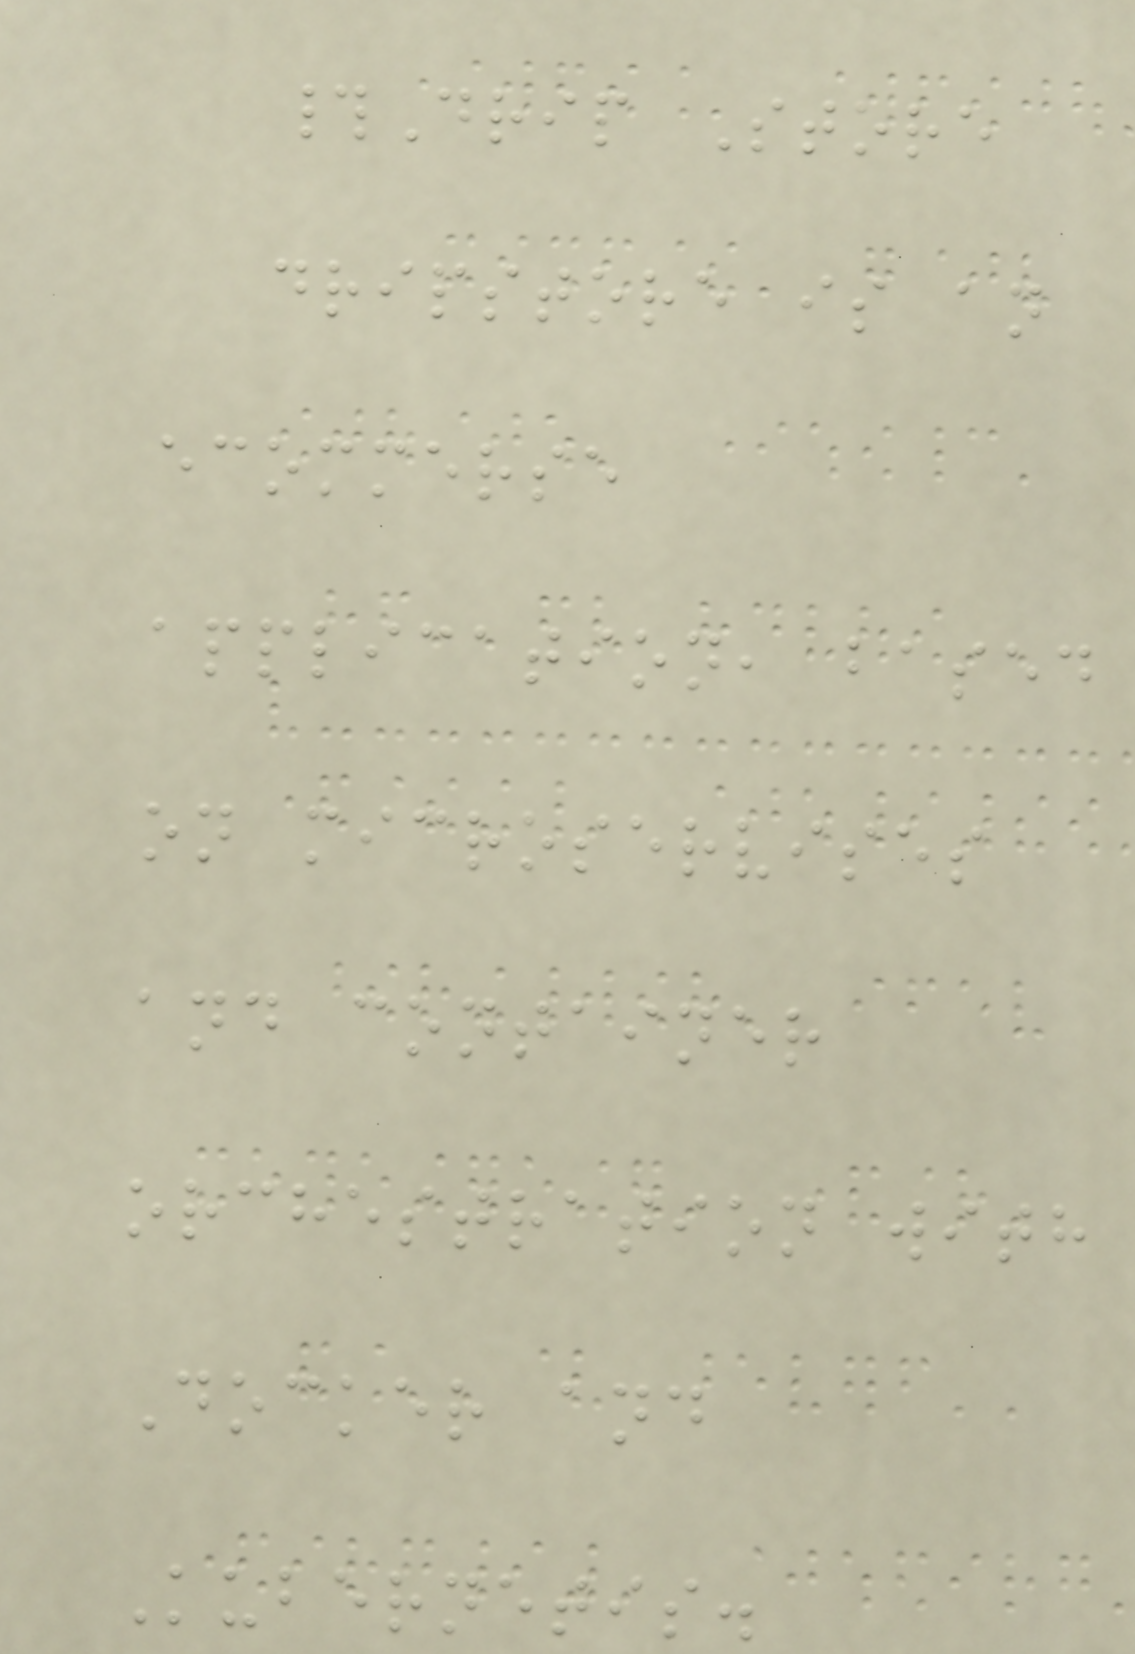#Drip Store
dripstore is an
ecommerse
application, based
on microservises
and container
orchestration with
Docker and
Kubernetis.
